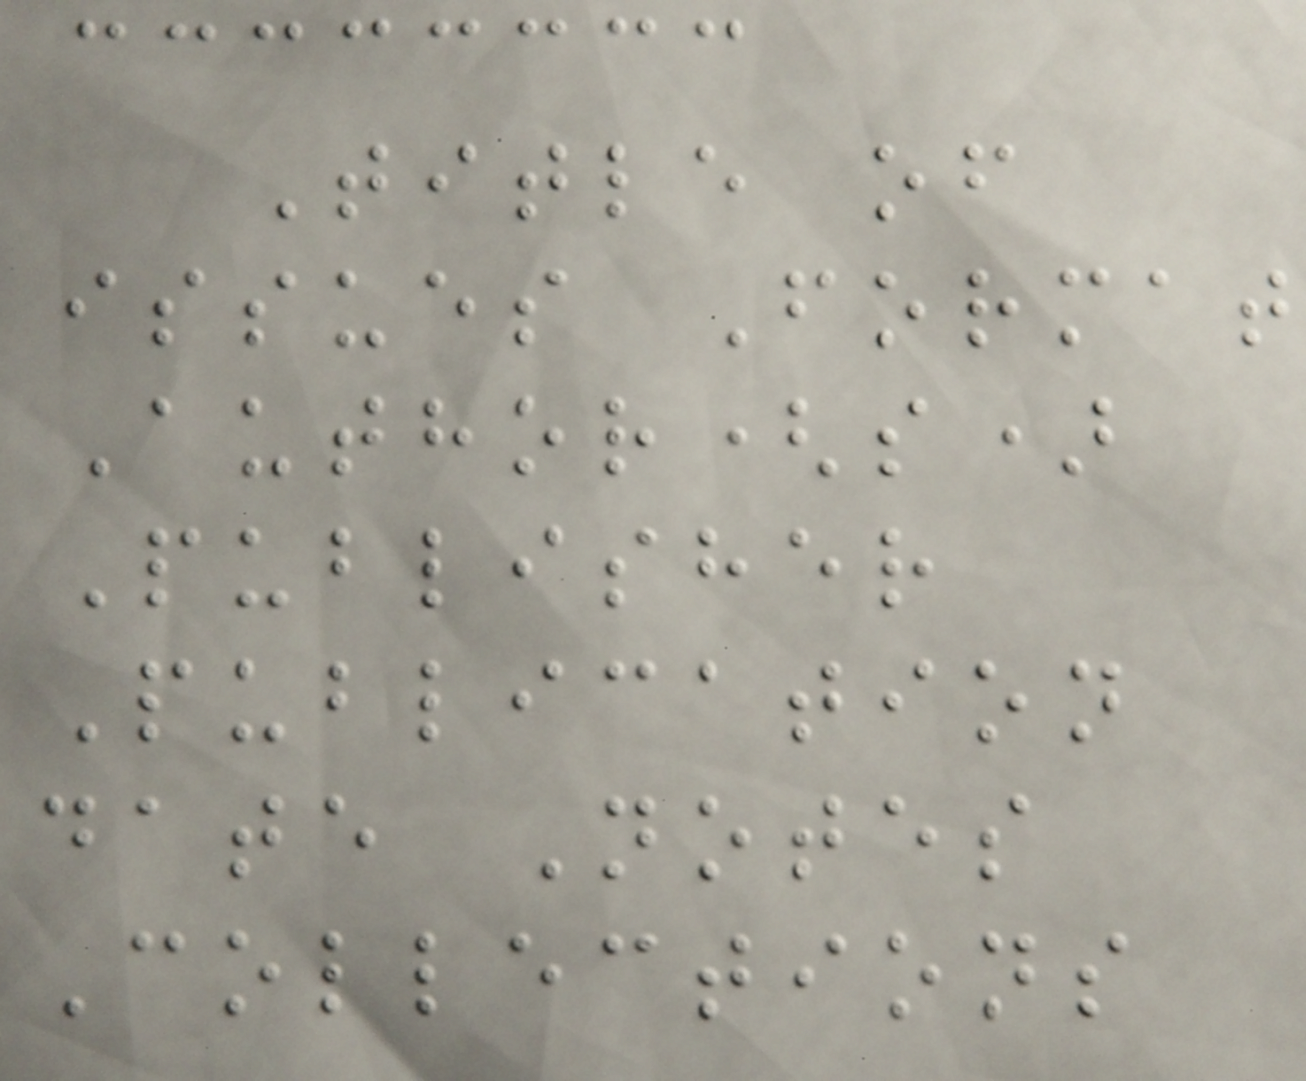Title of
issues Format
Author(s)
Publisher
Publication
date Notes
Collections
